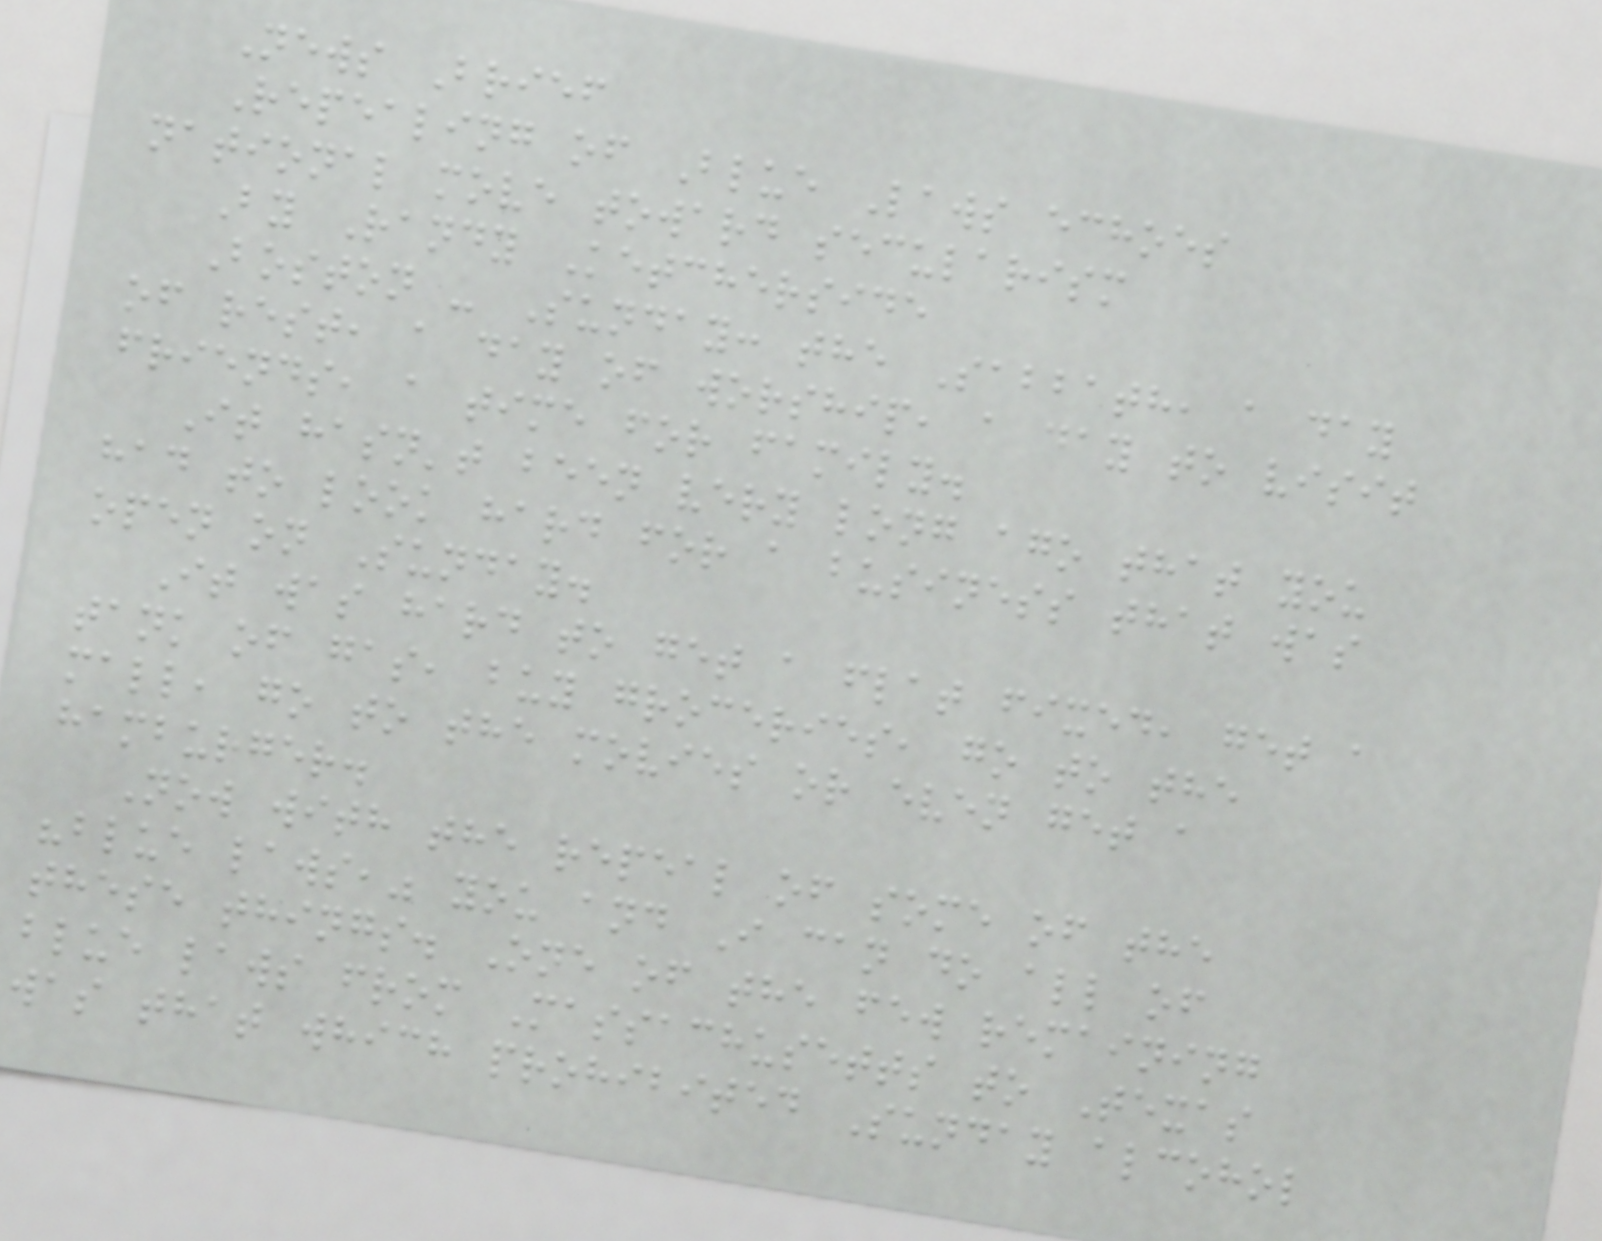News Brief
Repealing of Blue Laws echoes
national move toward secularism
By Randy Ketcherside
Boston - Sunday: the Sabbath, a day
of rest, a day of worship, a day to visit
friends, a time for family.
It hasn't been very long ago that you
had to look hard for a business that was
open on Sunday.
It was hard to get a flat fixed, get a
tank of gas, buy groceries, go to the
mall, go to the movies or even get a
hamburger.
Now with the repeal of some of the
"blue laws," you and I can do all of
these things. One of the few remaining
blue laws from Massachusetts to Texas
was that which prohibited Sunday alcohol
